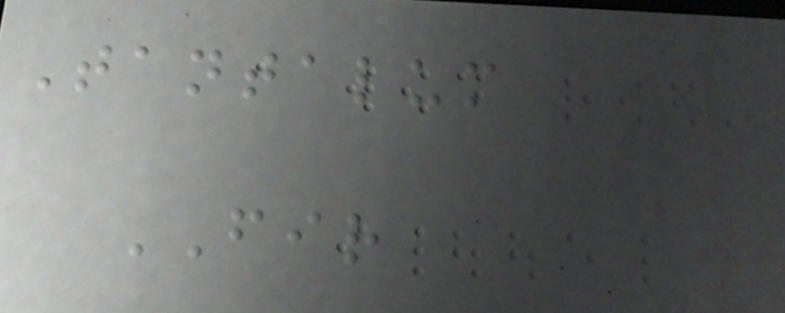Tantalum
FIR
